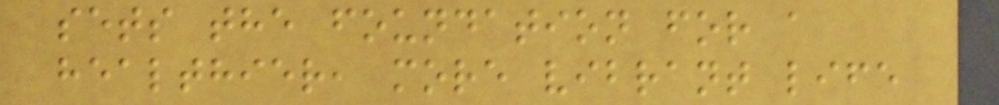sets the foundation for a
healthier, more vibrant life
